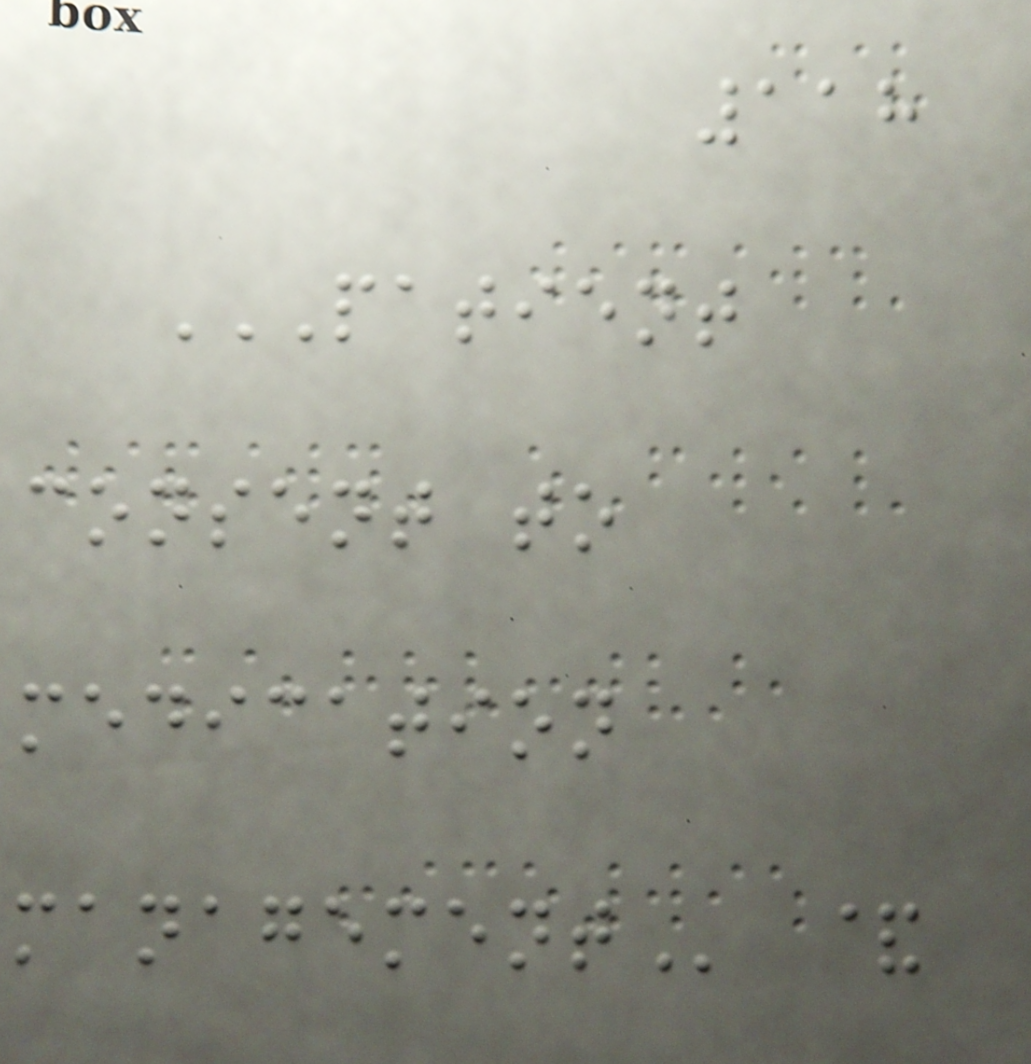118
PATIENT
CONSENT TO
MEDICATION
MANAGEMENT &
